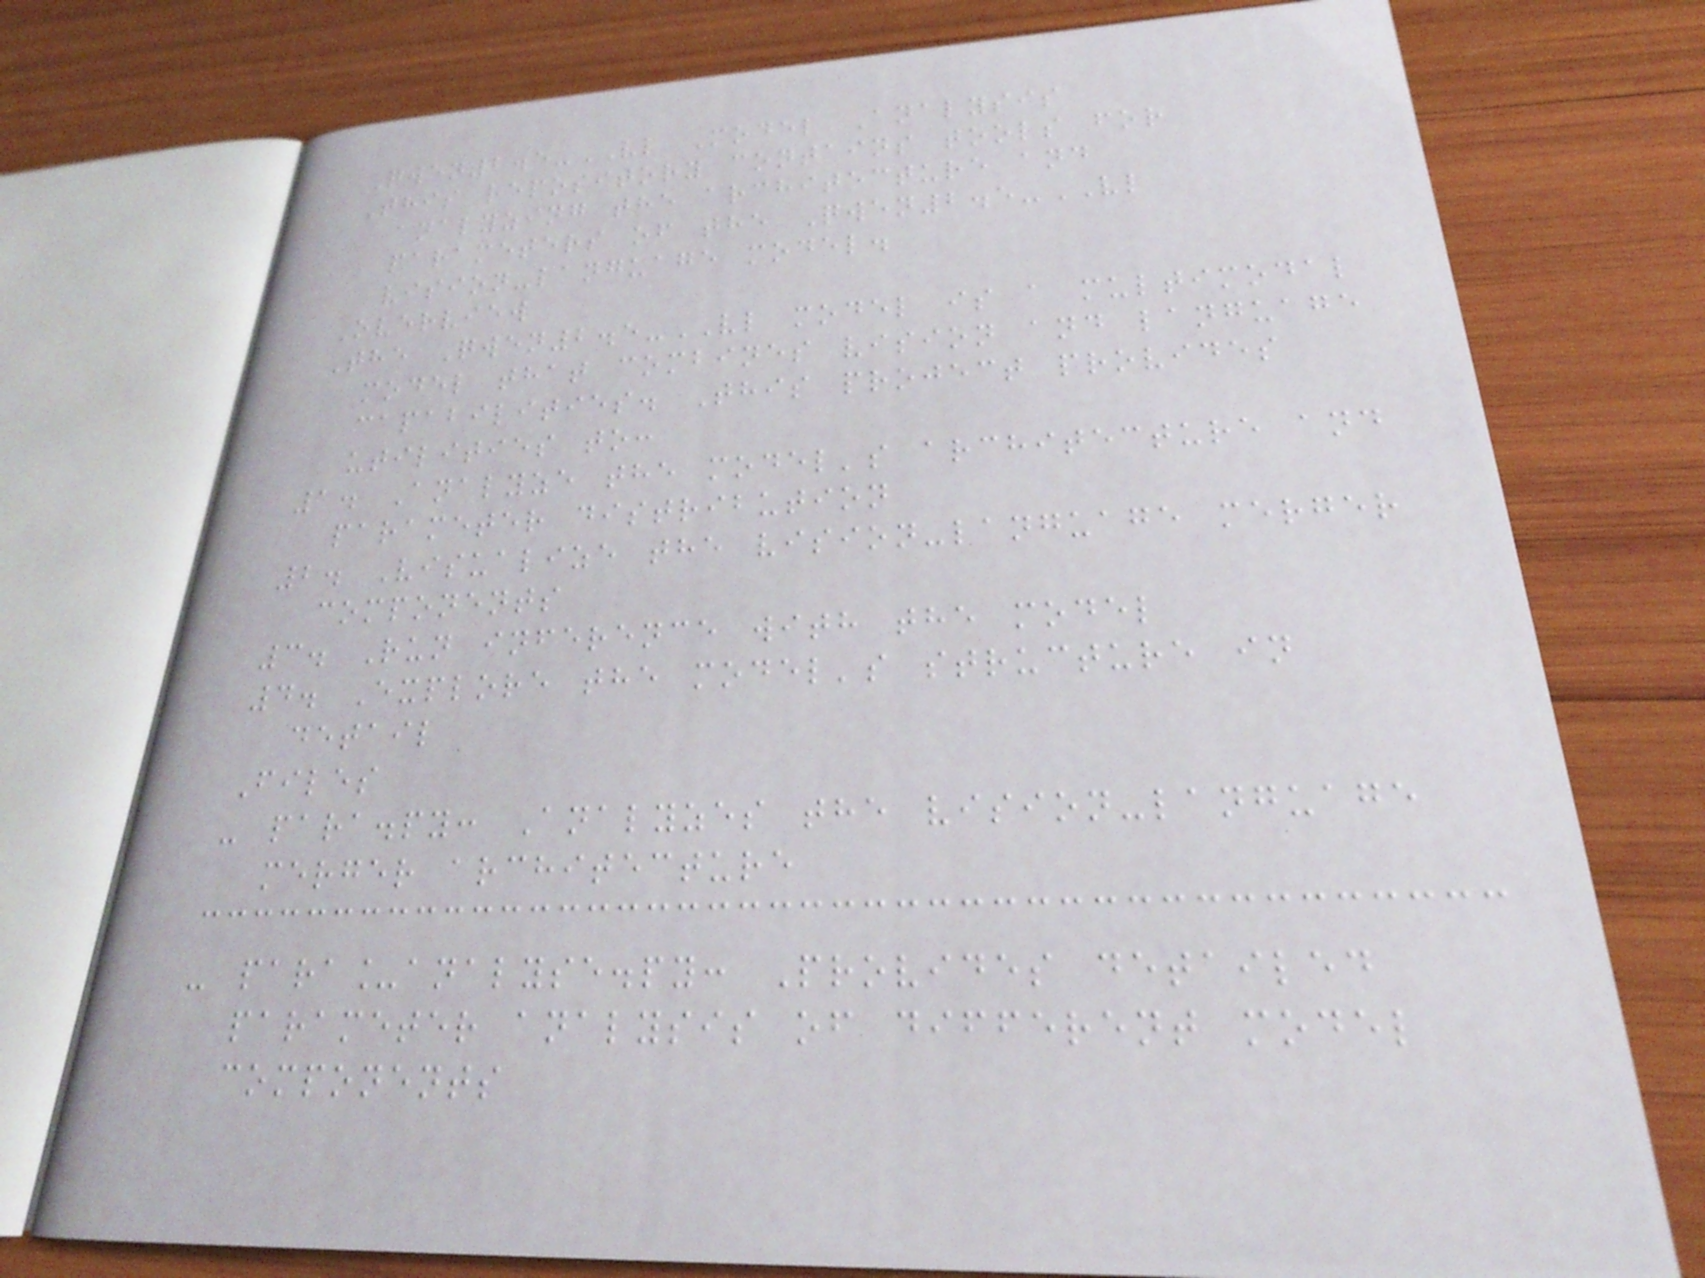Qwen2.5-VL Model Analysis
This repository contains tools for
analyzing the architecture and
parameters of the Qwen2.5-VL
vision-language model.
Overview
The Qwen2.5-VL model is a multimodal
model that combines vision and language
capabilities. This project provides
utilities to:
1. Analyze the model's architecture and
parameter distribution
2. Visualize the vision-language merger
components
3. Run inference with the model
4. Explore the model's structure in
detail
Files
- para.py: Analyzes the vision-language
merger architecture
- para_analyse.py: Provides detailed
parameter analysis of different model
components
